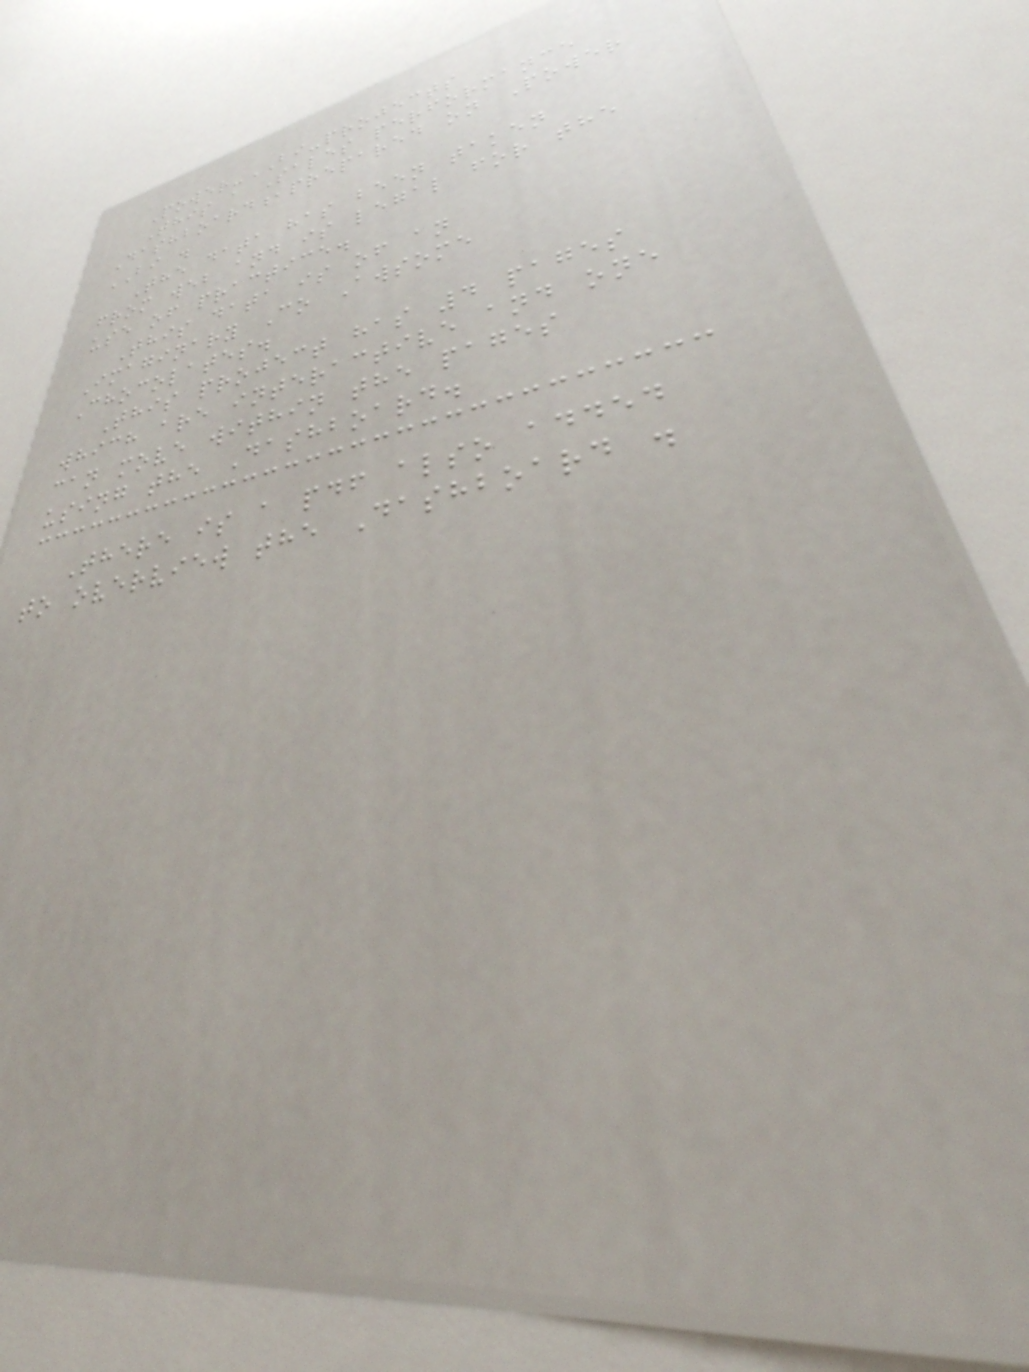Power-BI-projects
This a Sales performance
Dashboard,prepared on Power
BI .
The data has been taken
from web and is legal for the
use of practice.
This data is of an
Imaginary Co Awsome
Chocolates.
This project has 4 pages
which are interactive and one
can move within the pages
using the Dashboard.
There is a pdf also added
to overview the Dashboard .
